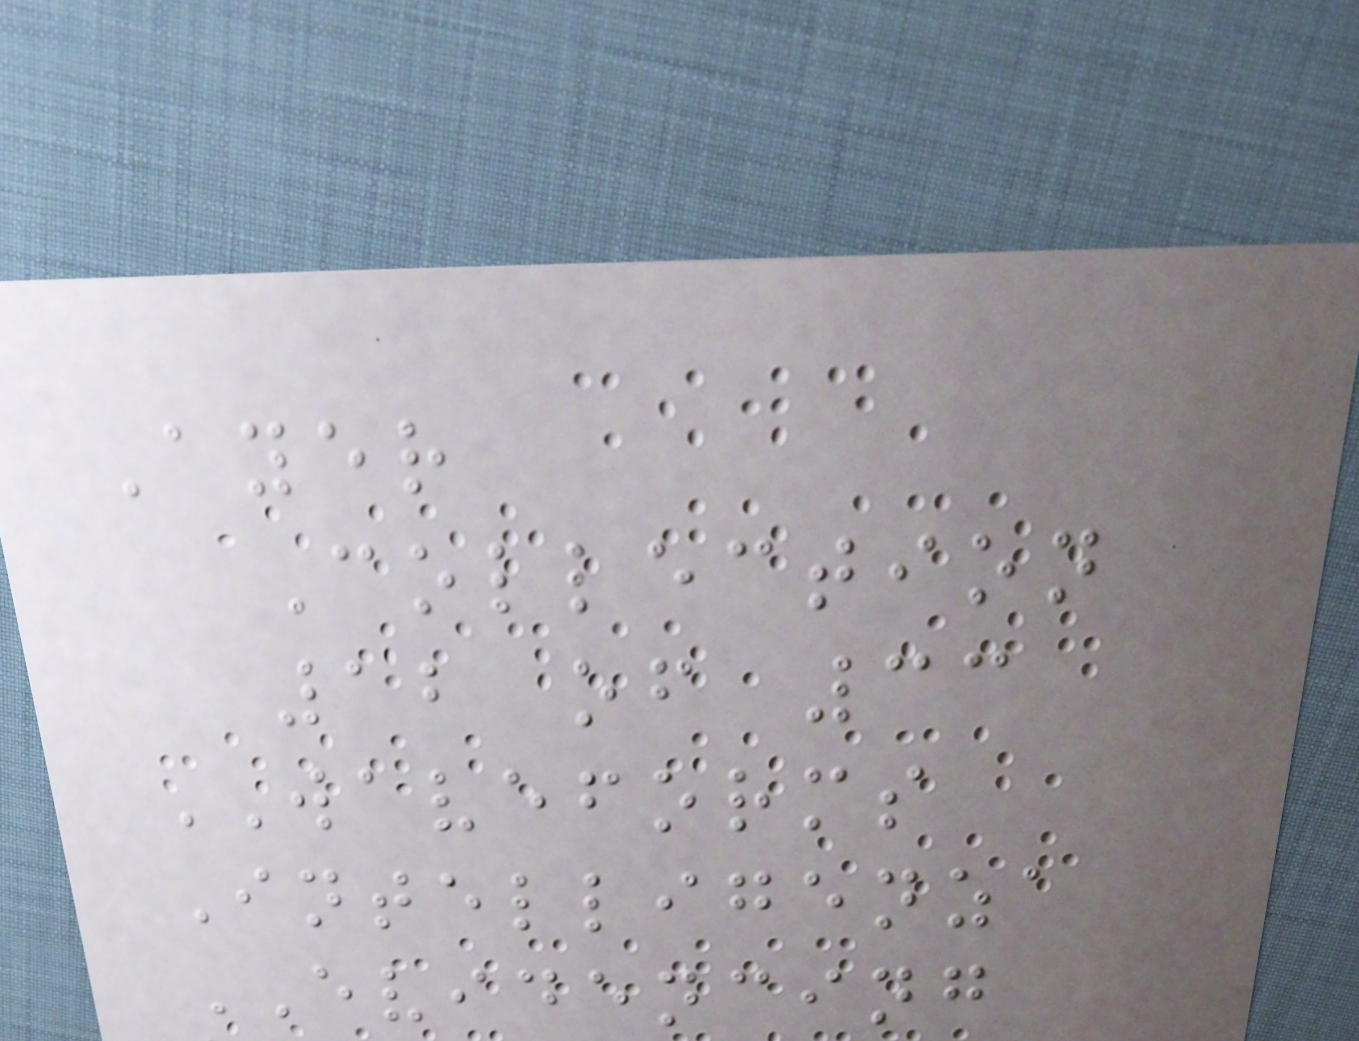Ayer
Collection
12 of 33
WAVEFORMS
Intelligenza
EVIDENCING
